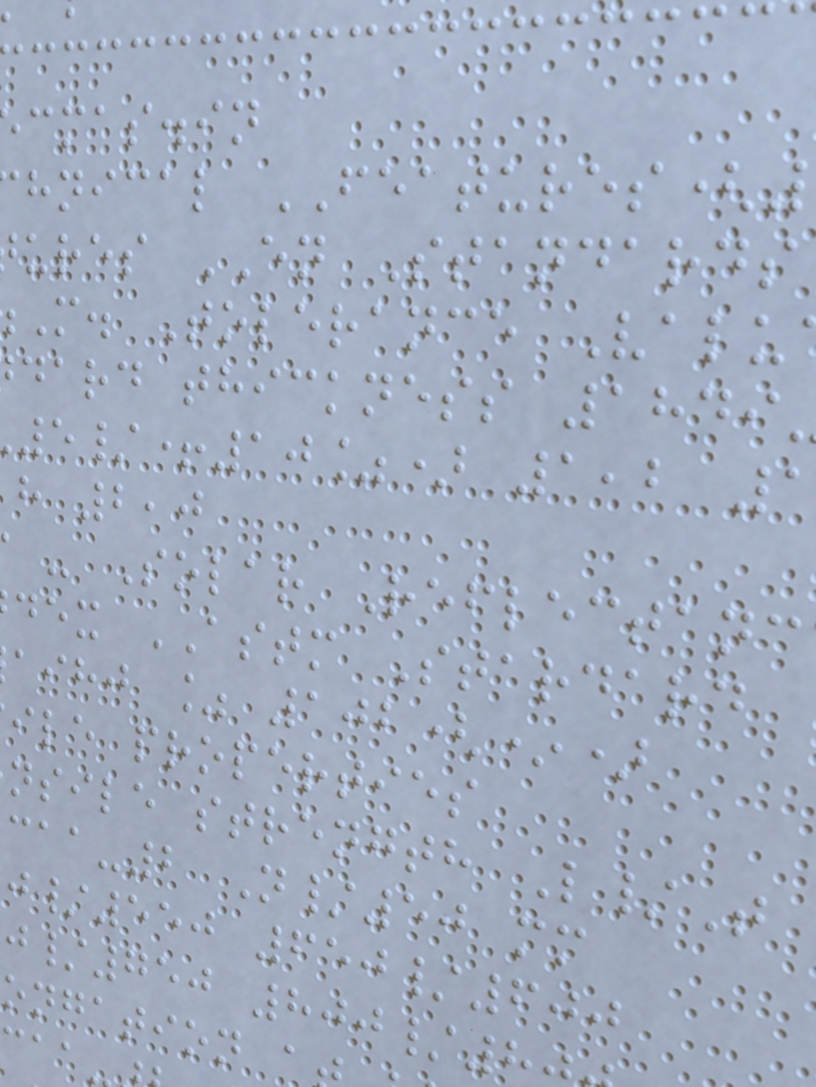cmas.in
hnical FEATURES(
ures EN Standards
M. Tolerance Valu
dard thickness 1849
5/+10%) 1,2
h 2,0
- Solar Reflectanc
dex ASTM Stardard
aihj % 102(*)
ile properties
nsile strength L/T
-2 N/50 mm
/550 650/600
/750 800/8
ongation
